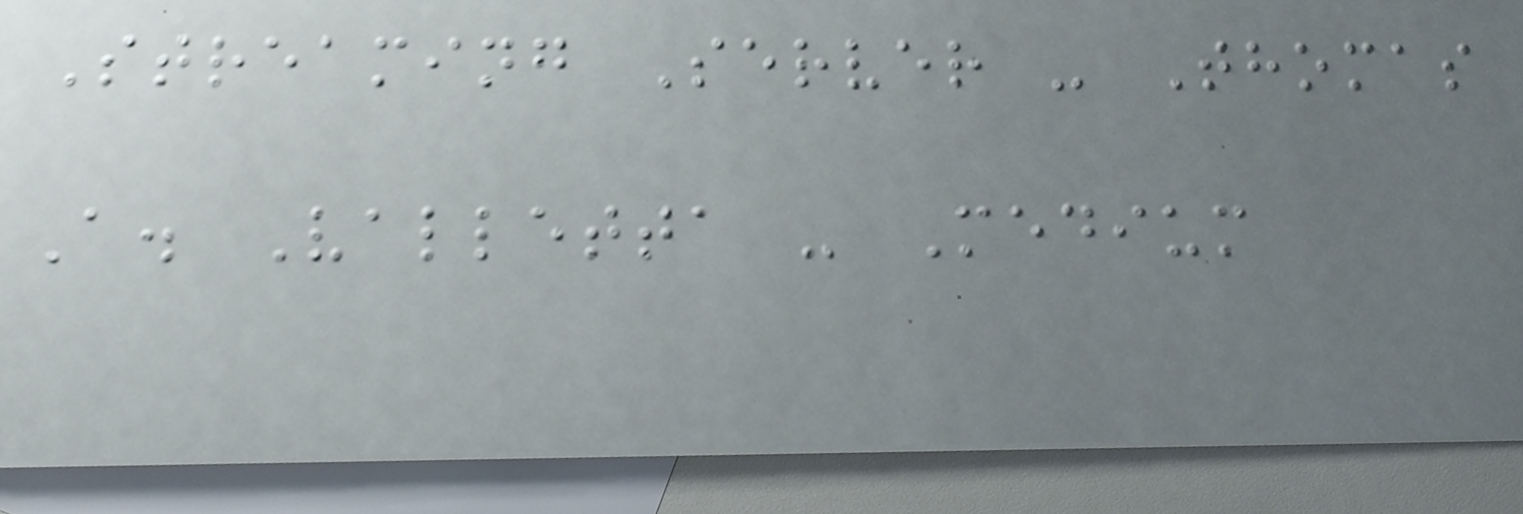Streaming Server - Thomas
A. Valletta - Medium
